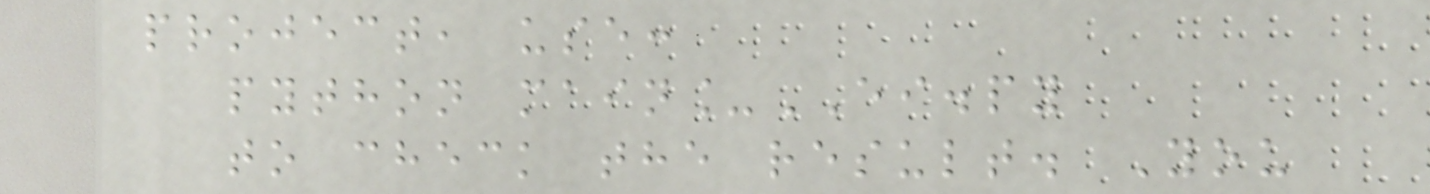project, use:
python main_EI.py
to check the result. You
